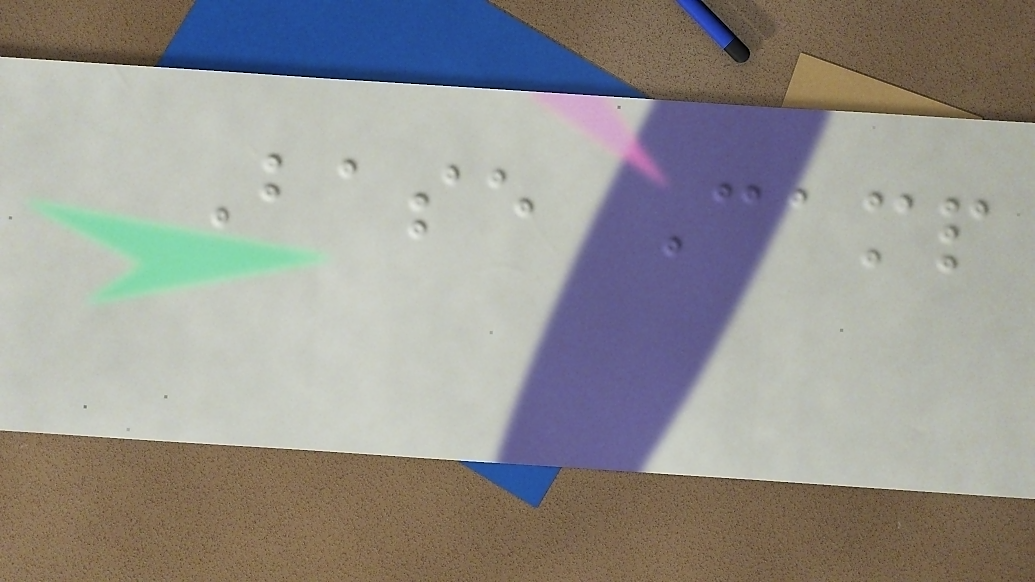Base Camp
